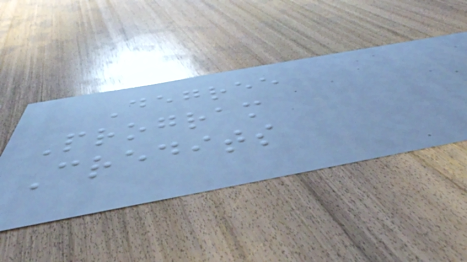Degree
Program
Credits
